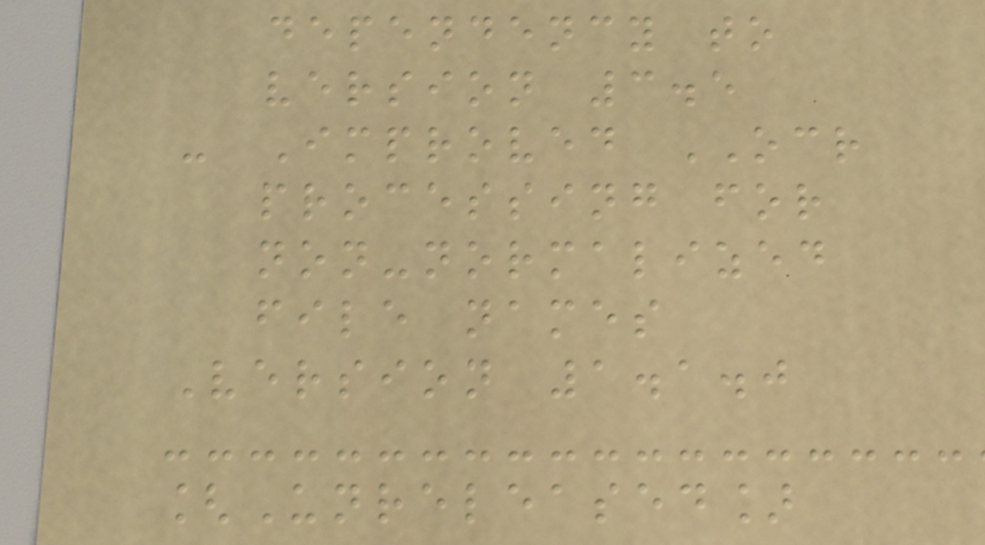dependency to
version 3.5
- Improved OCR
processing for
non-normalized
file names
Version 1.1.0
[Unreleased]
